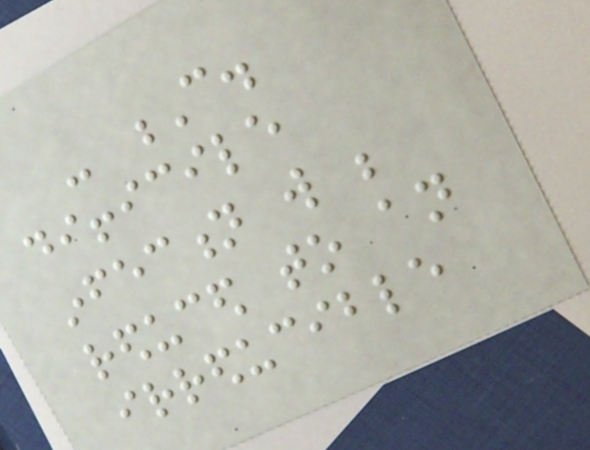- C.
difficile
infection will be
reduced to an
irreducible
